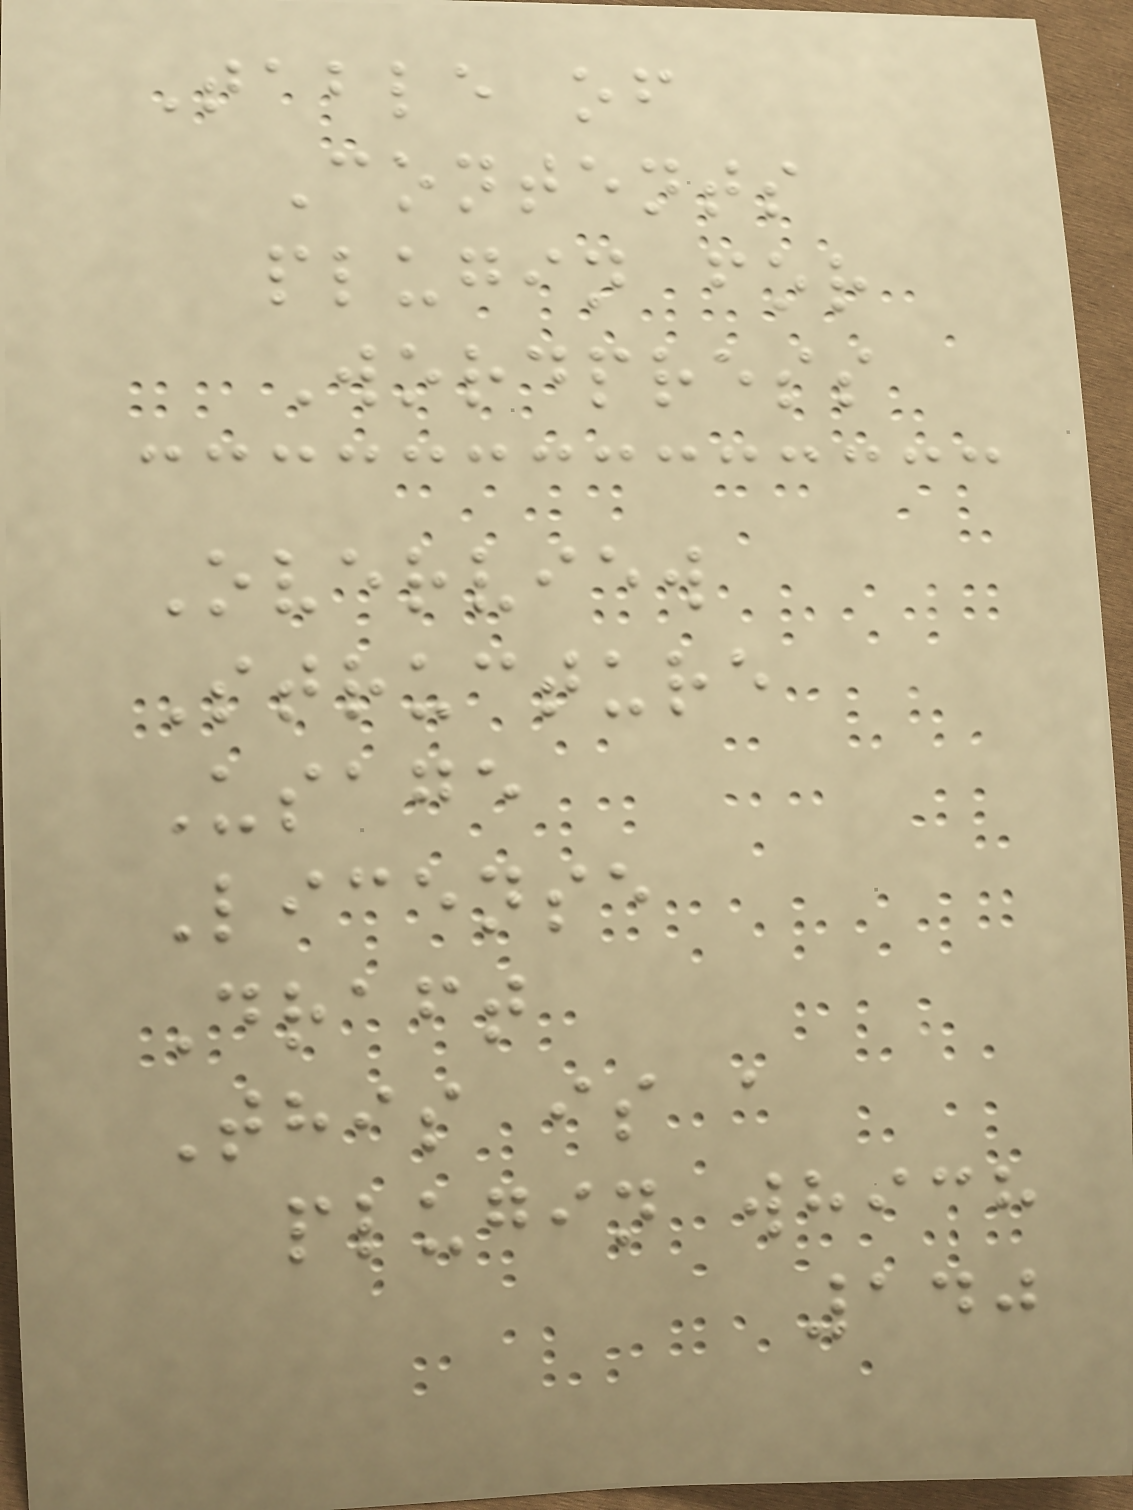Table of
Contents
plugin for
Wordpress
Overview
Structure
Usage
License
Draft
This is a
plugin which
140
